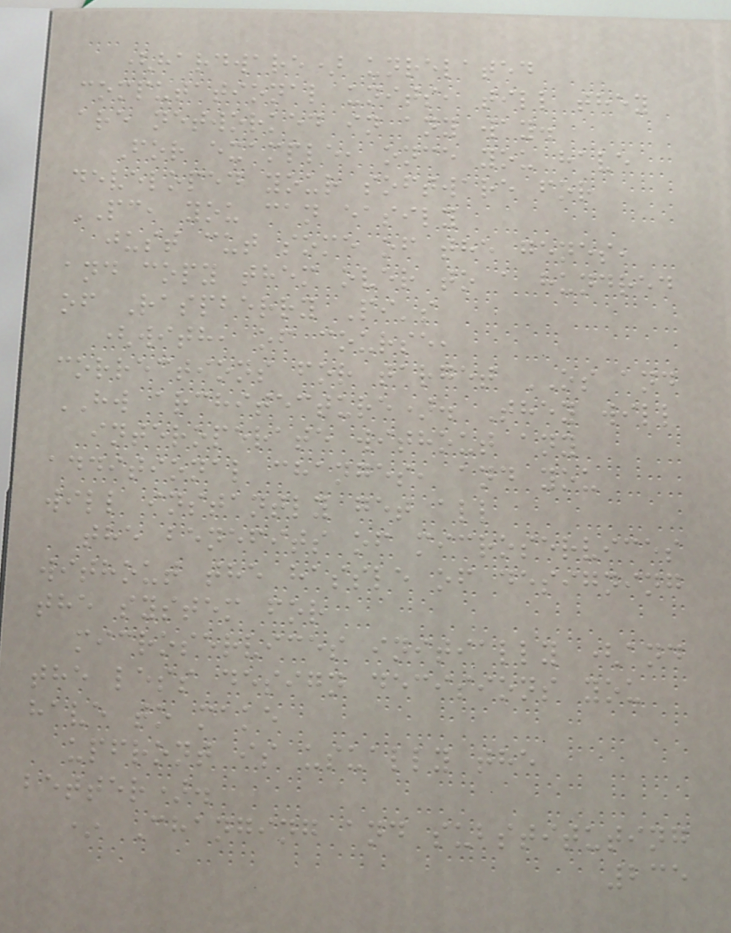(hardware) unrelated
computational units, till they
are networked in any way.
For example, once you have
developed your software for
PC, you can easily
just cut some of the genes,
and copy them over to a hundred
of Raspberry Pi's
(with, of course,
corrections for target OS and
HW architecture). They will
interoperate without any
additional changes, and you
will instantly get all
the benefits of microservices
without the hassle of designing
the system for
microservices initially (and
the less design decisions you
have to make
upfront is usually the
better).
* Changing and substituting
235
